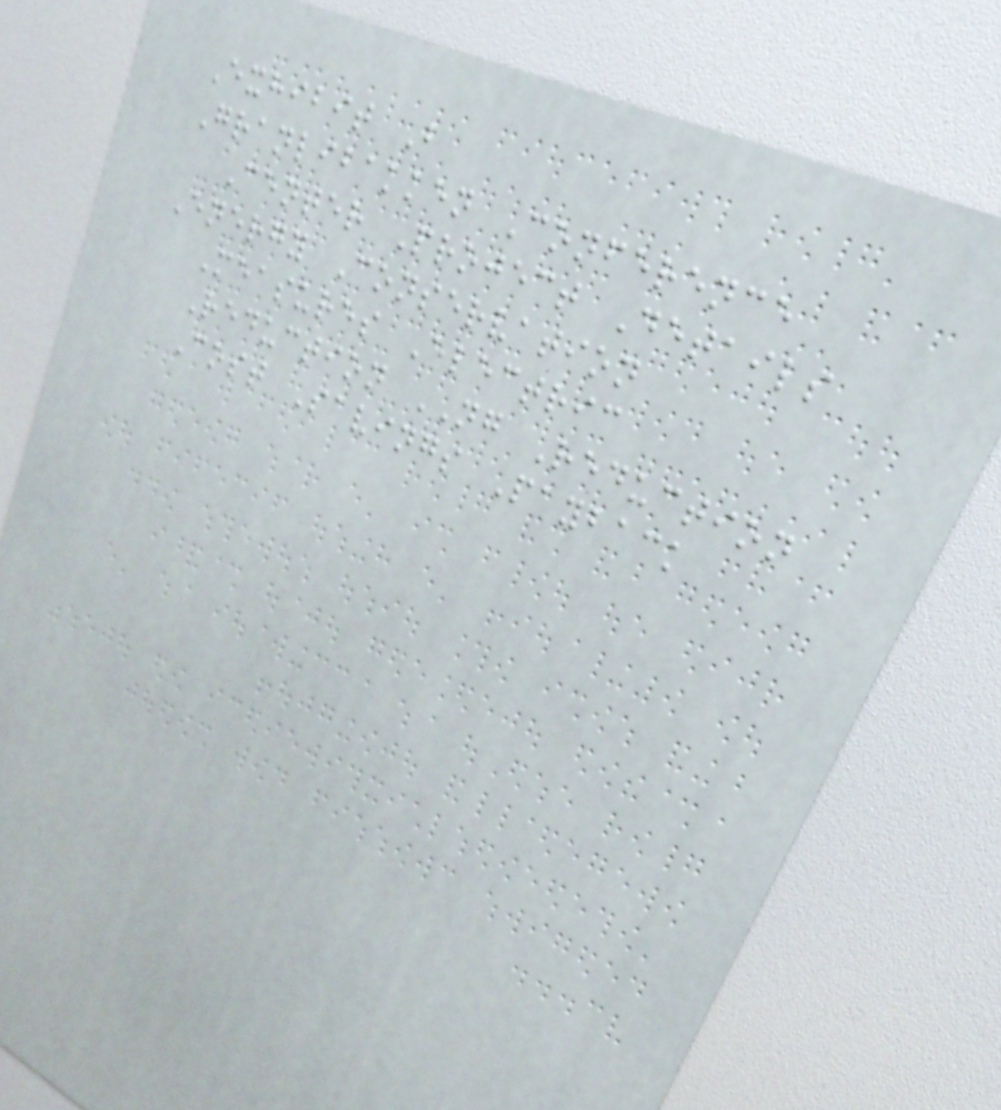Exhibit B
Granlibakken Conference
Center Project Details
Energy Conservation
Measures Electric
Reduction NG Reduction
Cost Savings Payback
